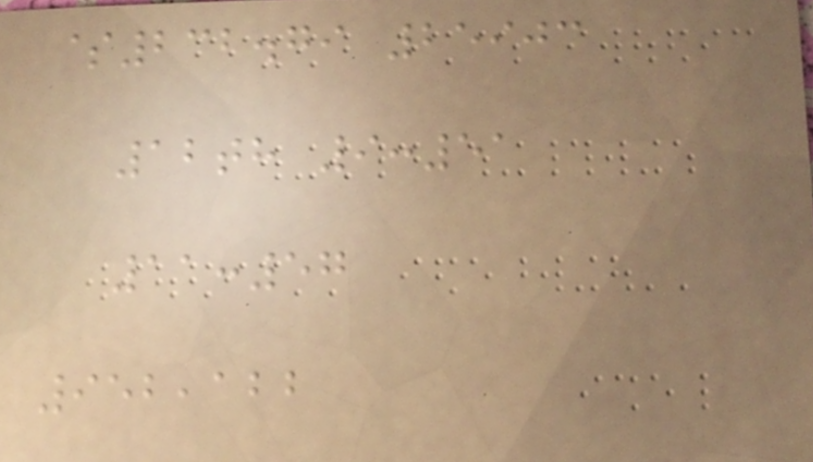$232.79 25903
12th 9:51
11:57
952,122
